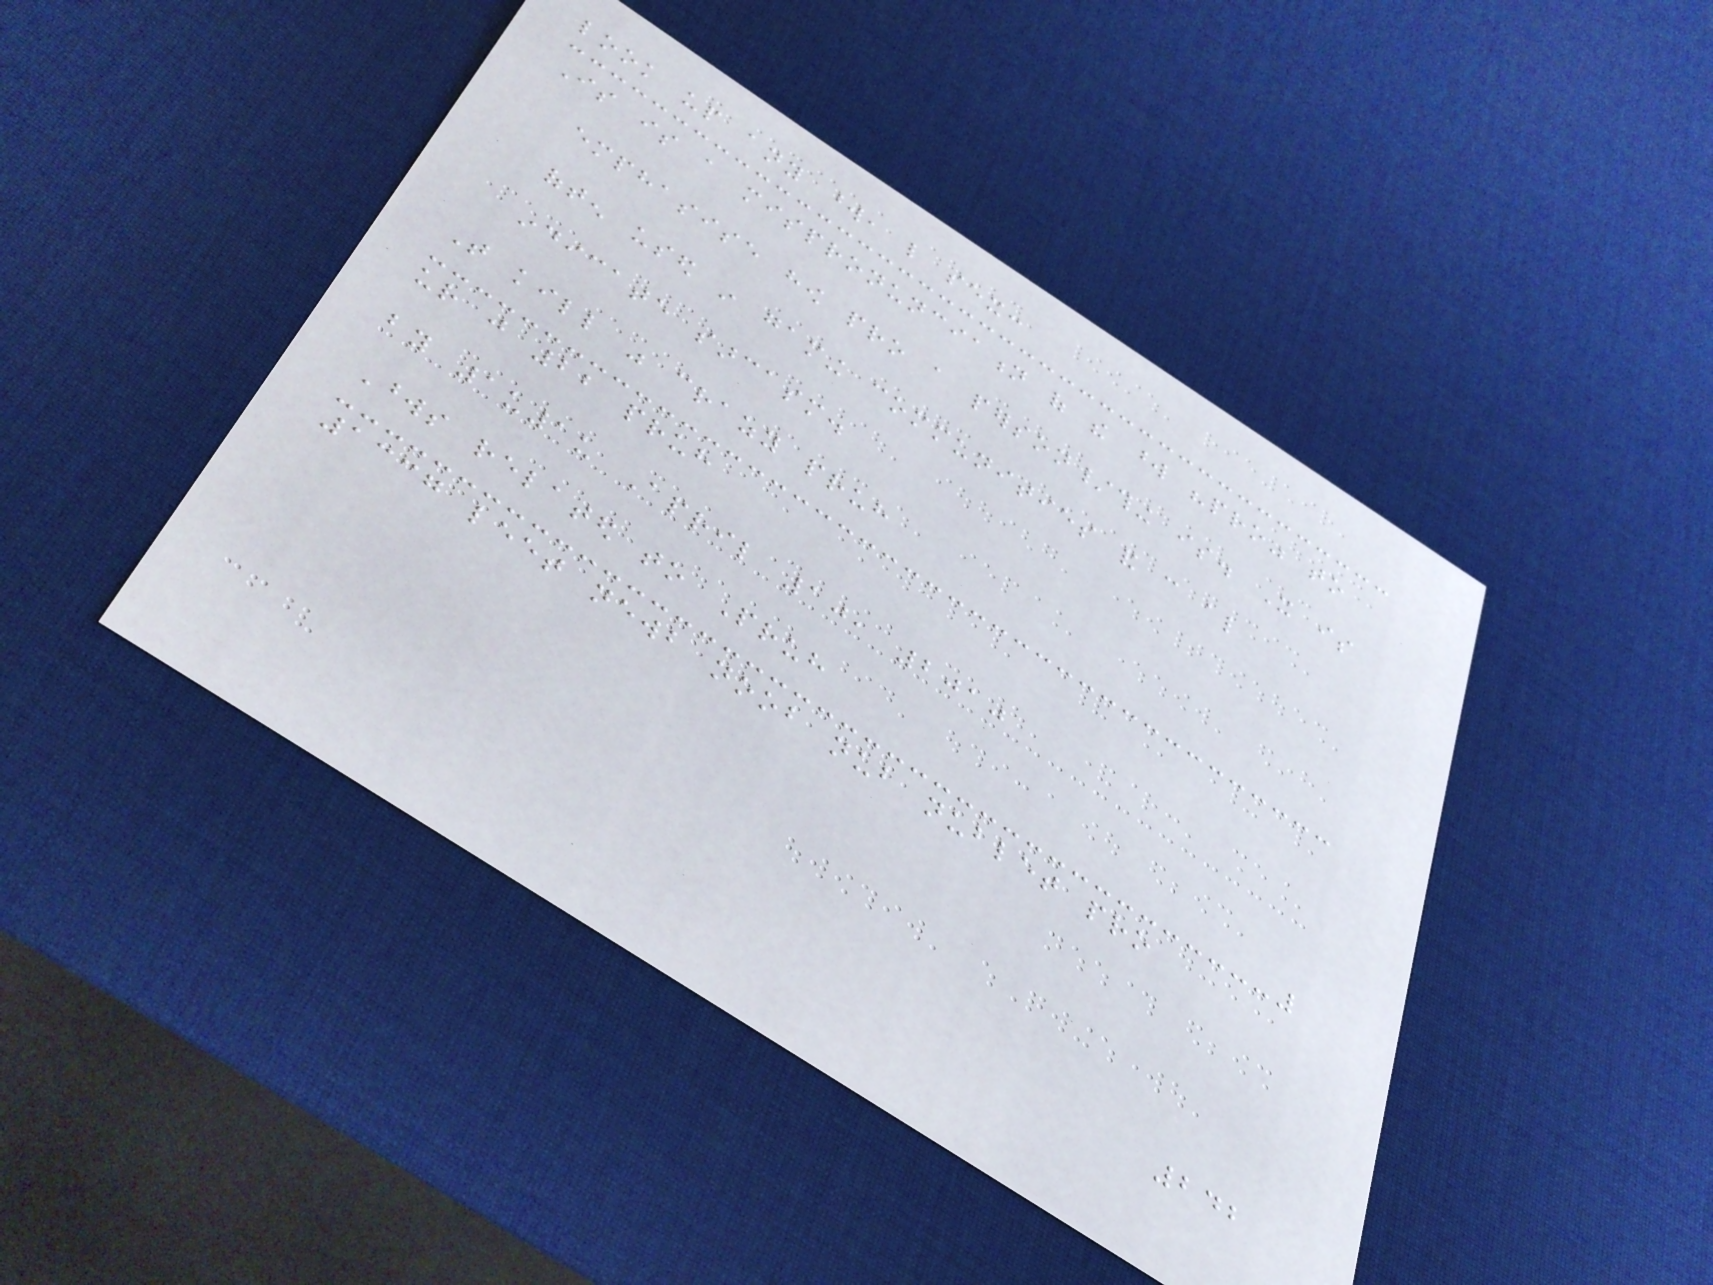look up any word, like sex:
Is is a mispronunciation of the word "pro" to
emphasise how pro a person/thing is. It is
often used in gaming communities and can also
indicate sarcasm.
That kill was crazy pruh
ur just 22 pruh
by 1u1u April 10, 2010
Words related to Pruh
1337 leet newb noob nub nublet pro
242
